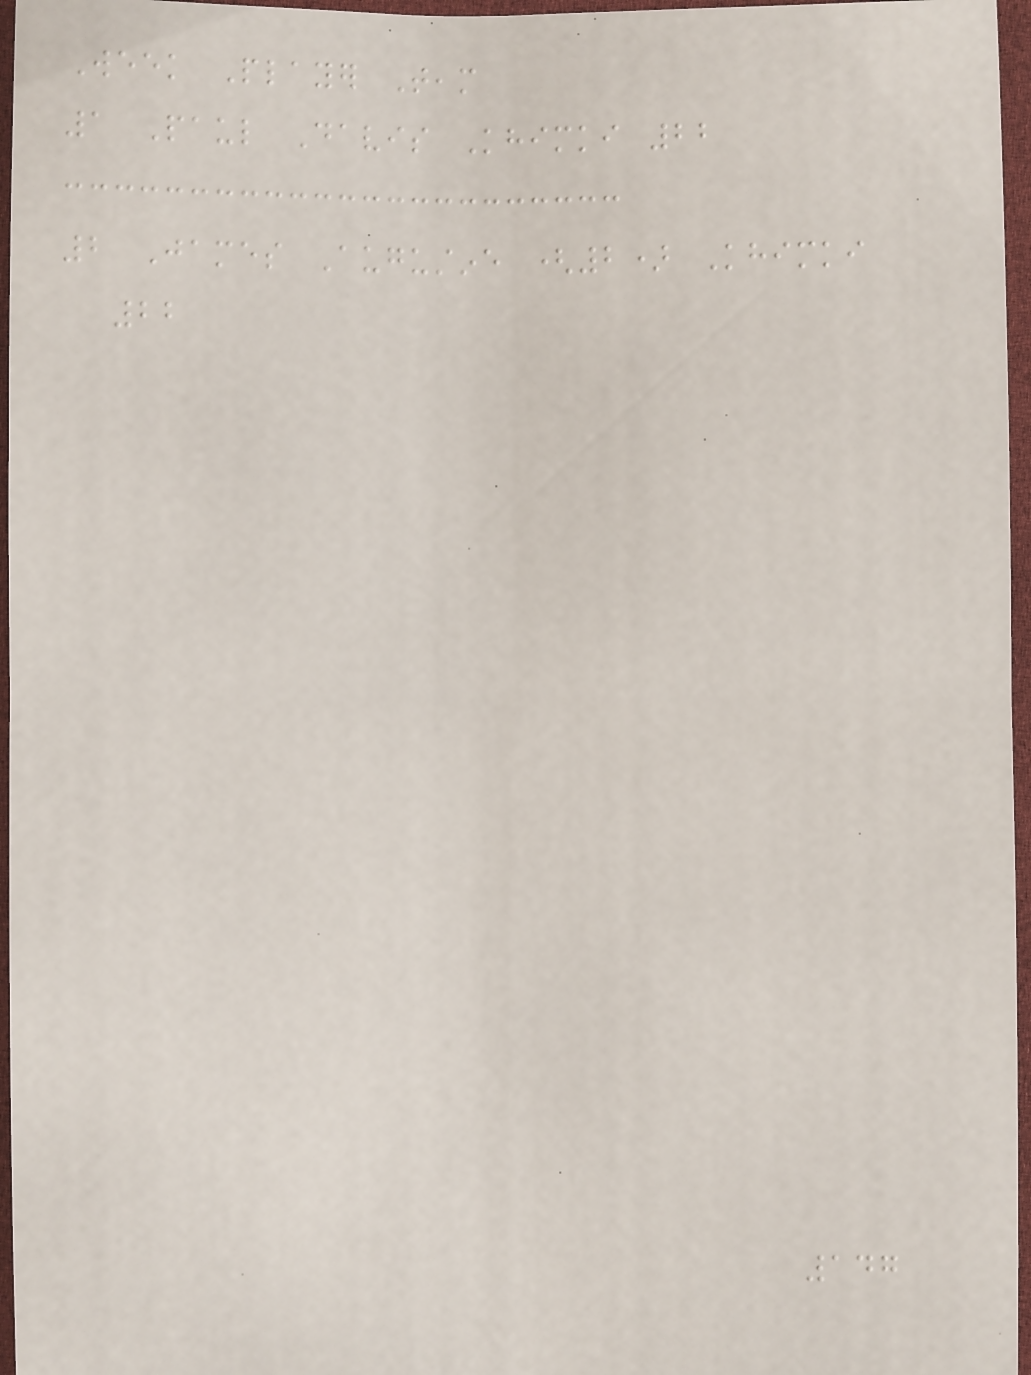Week Player Team
1 Paul Davis Khimki 22
2 James Augustine (2) Khimki
22
147
